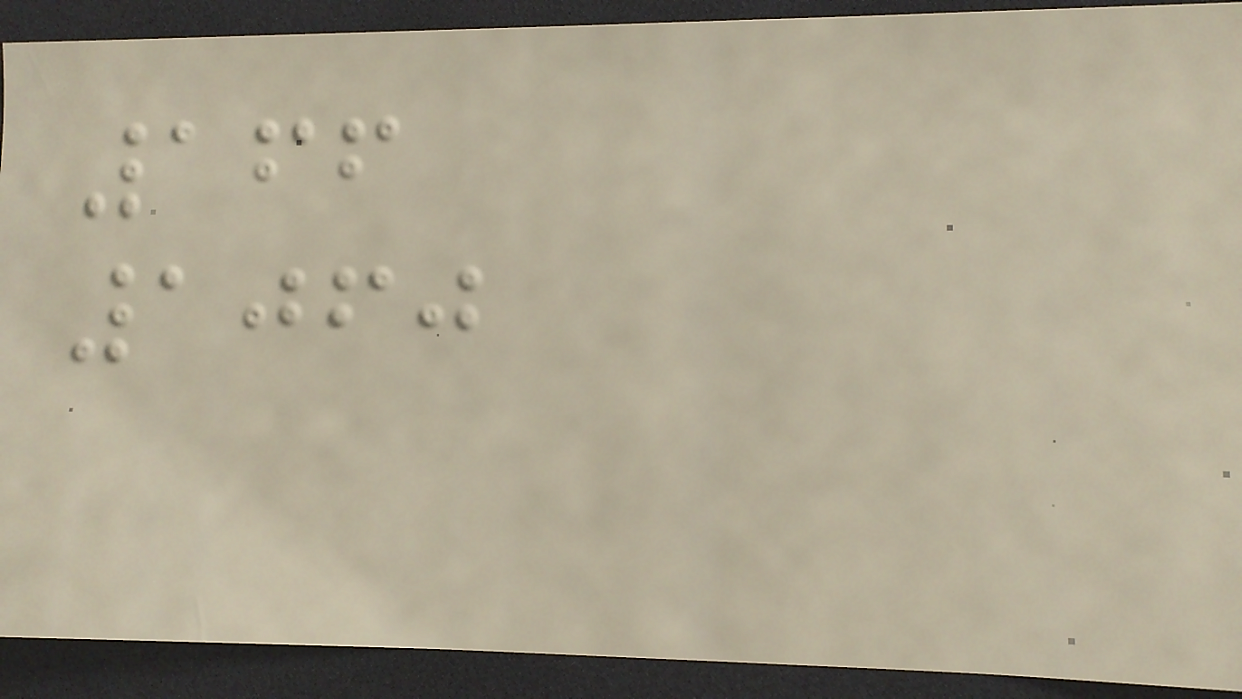166
1060
